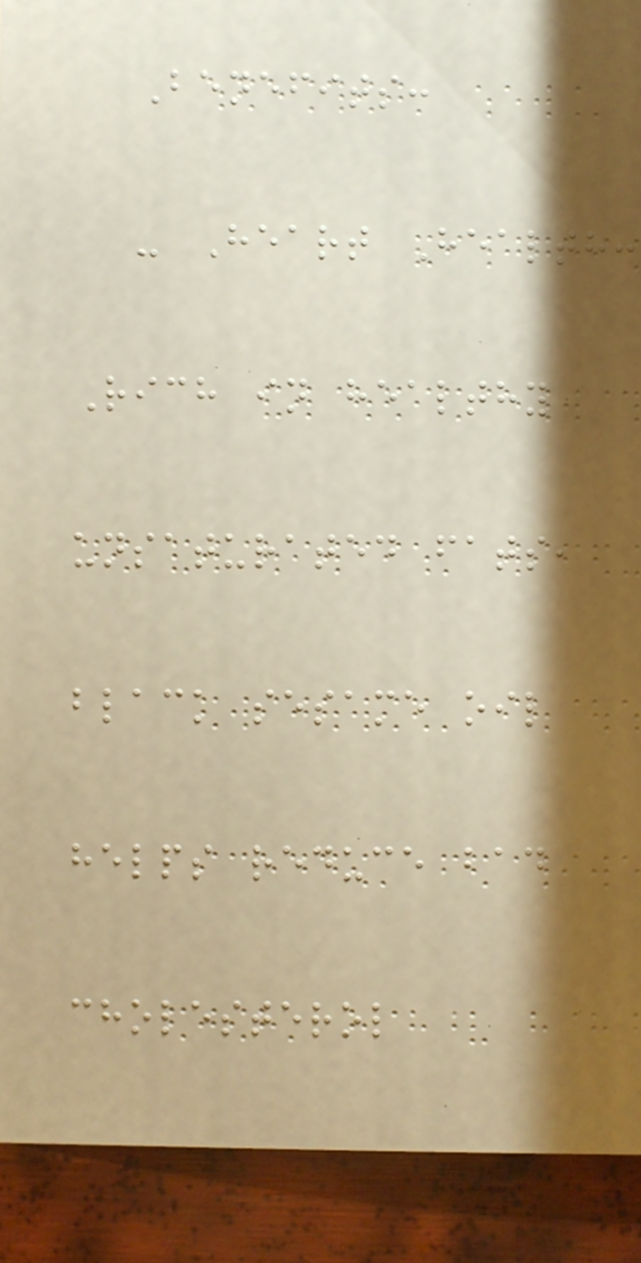Benefits:
- Heart Health:
Rich in healthy
unsaturated fats,
black sesame oil
helps reduce bad
cholesterol
